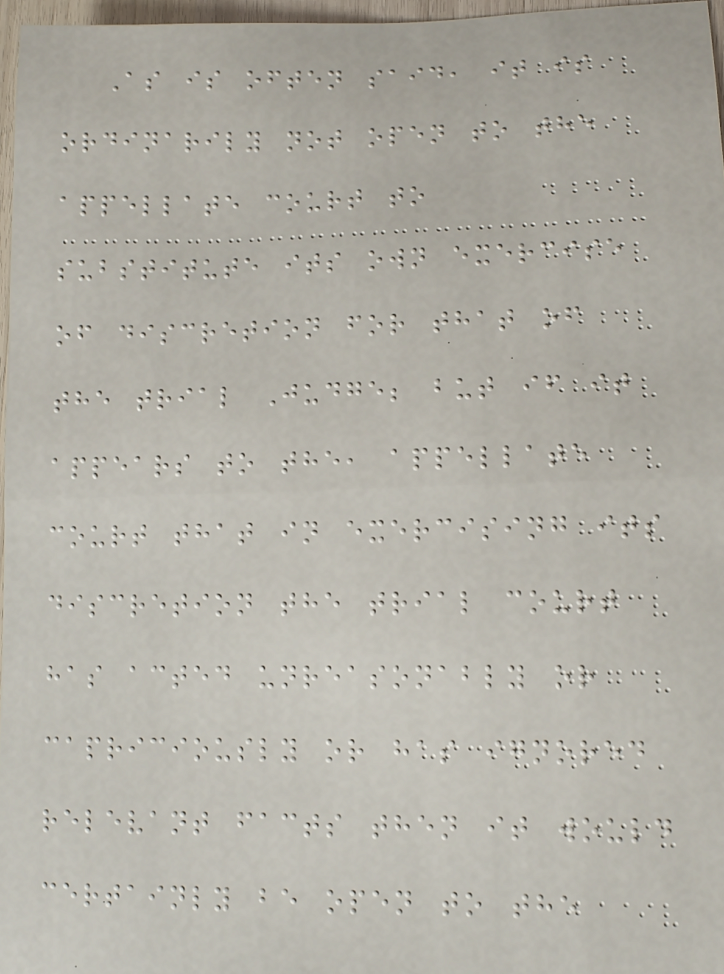As is often said, it is
ordinarily not open to the
appellate court to
substitute its own exercise
of discretion for that of
the trial Judge; but if it
appears to the, appellate
court that in exercising its
discretion the trial court
has acted unreasonably or
capriciously or has ignored
relevant facts then it would
certainly be open to the
